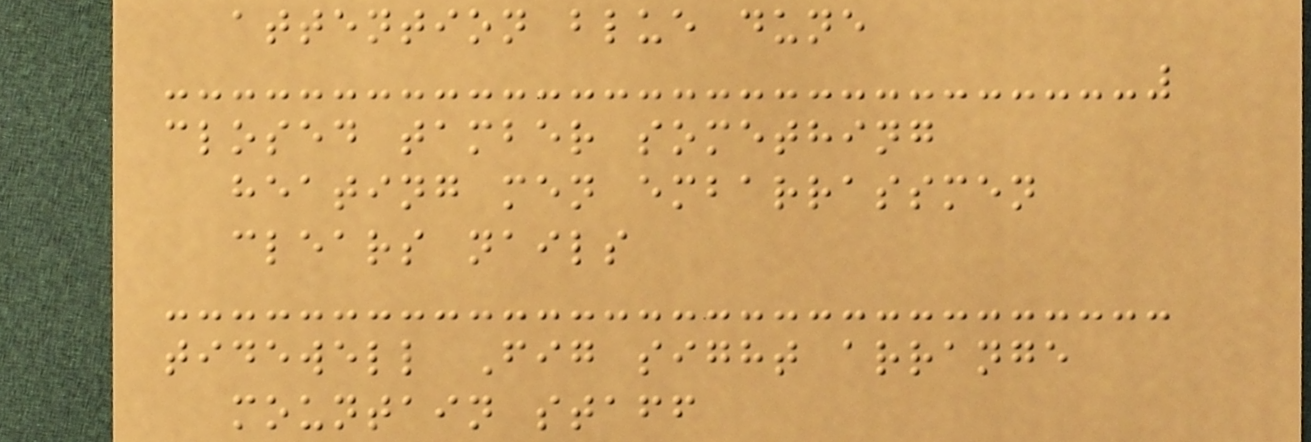attention blue dune
closed tamber something
heating men embarrassmen
clears nails
tidewell Fig sight arrange
mountain staff
